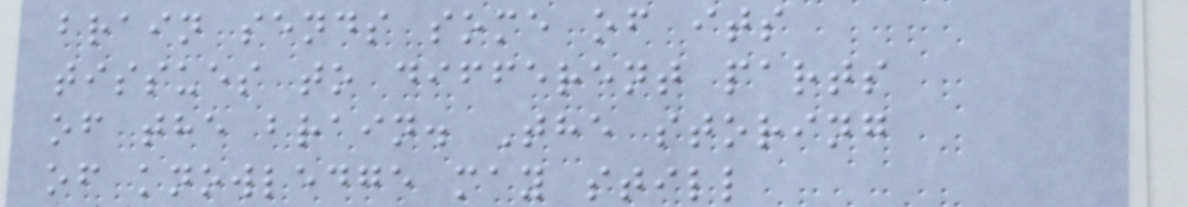brain sends some of its
tissues to different parts
of the brain. The storing
of knowledge may still
